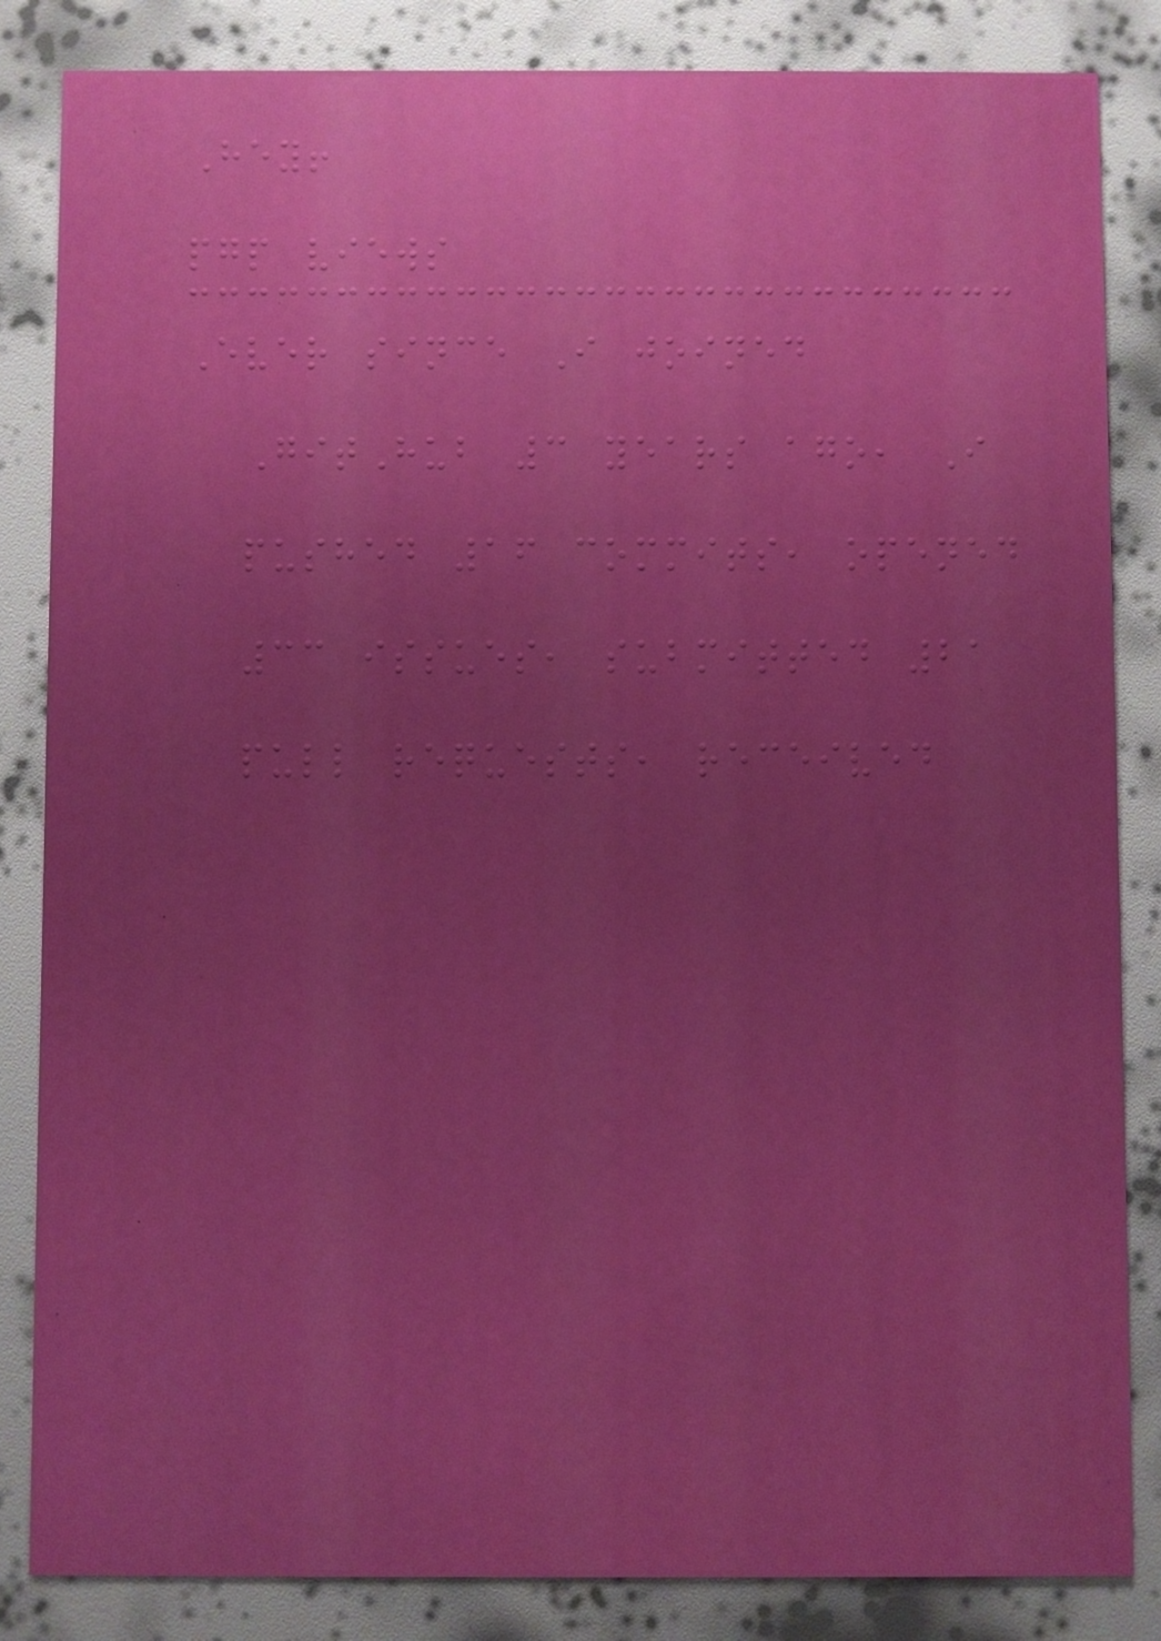Hey!
pgp views
Ever since I joined
GitHub 3 years ago, I
pushed 16 commits, opened
33 issues, submitted 21
pull requests, received
